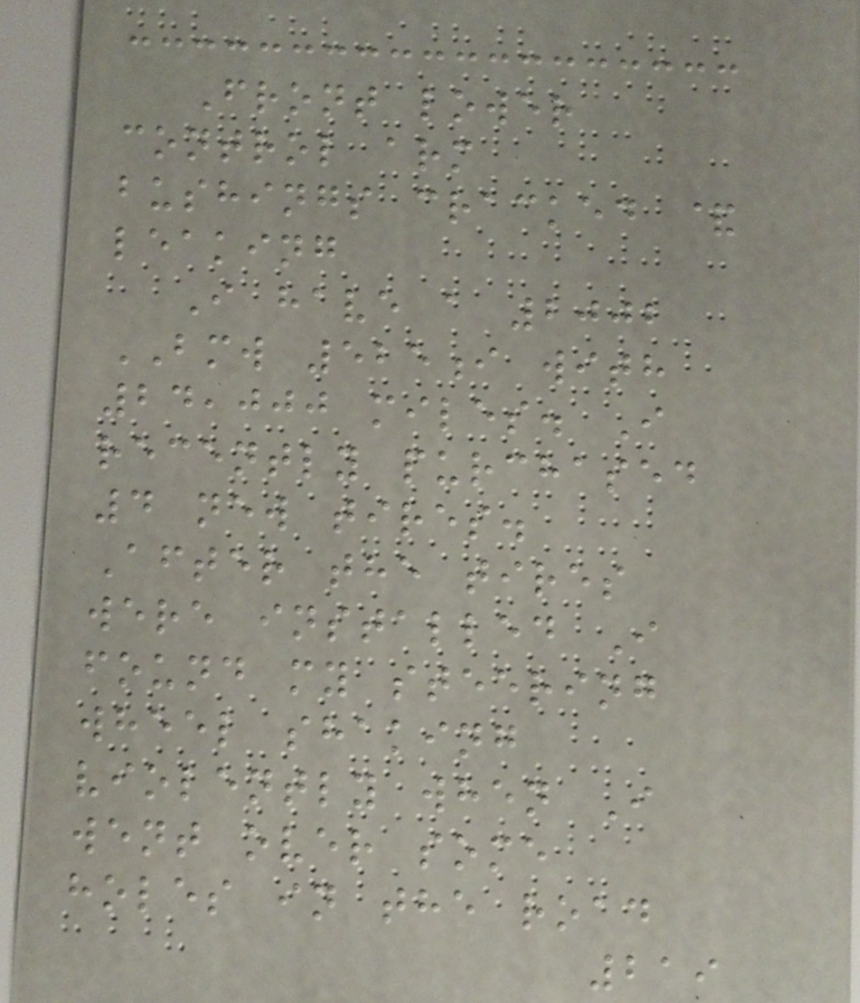Front lower
control arm
bushings cracked &
leaking
I have a 2002
BMW 525i with
24,000 miles. I
recently purchased
4 new tires.
After the tires
were installed I
found my steering
wheel shaking
violently when I
went over some
holes in the road
219
